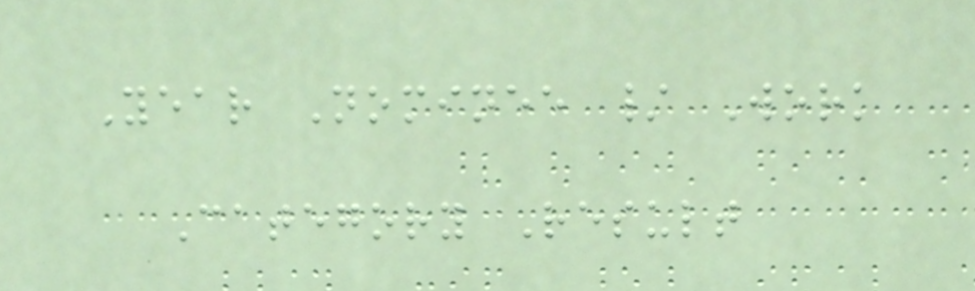Year Nominee / Work
Category Result
